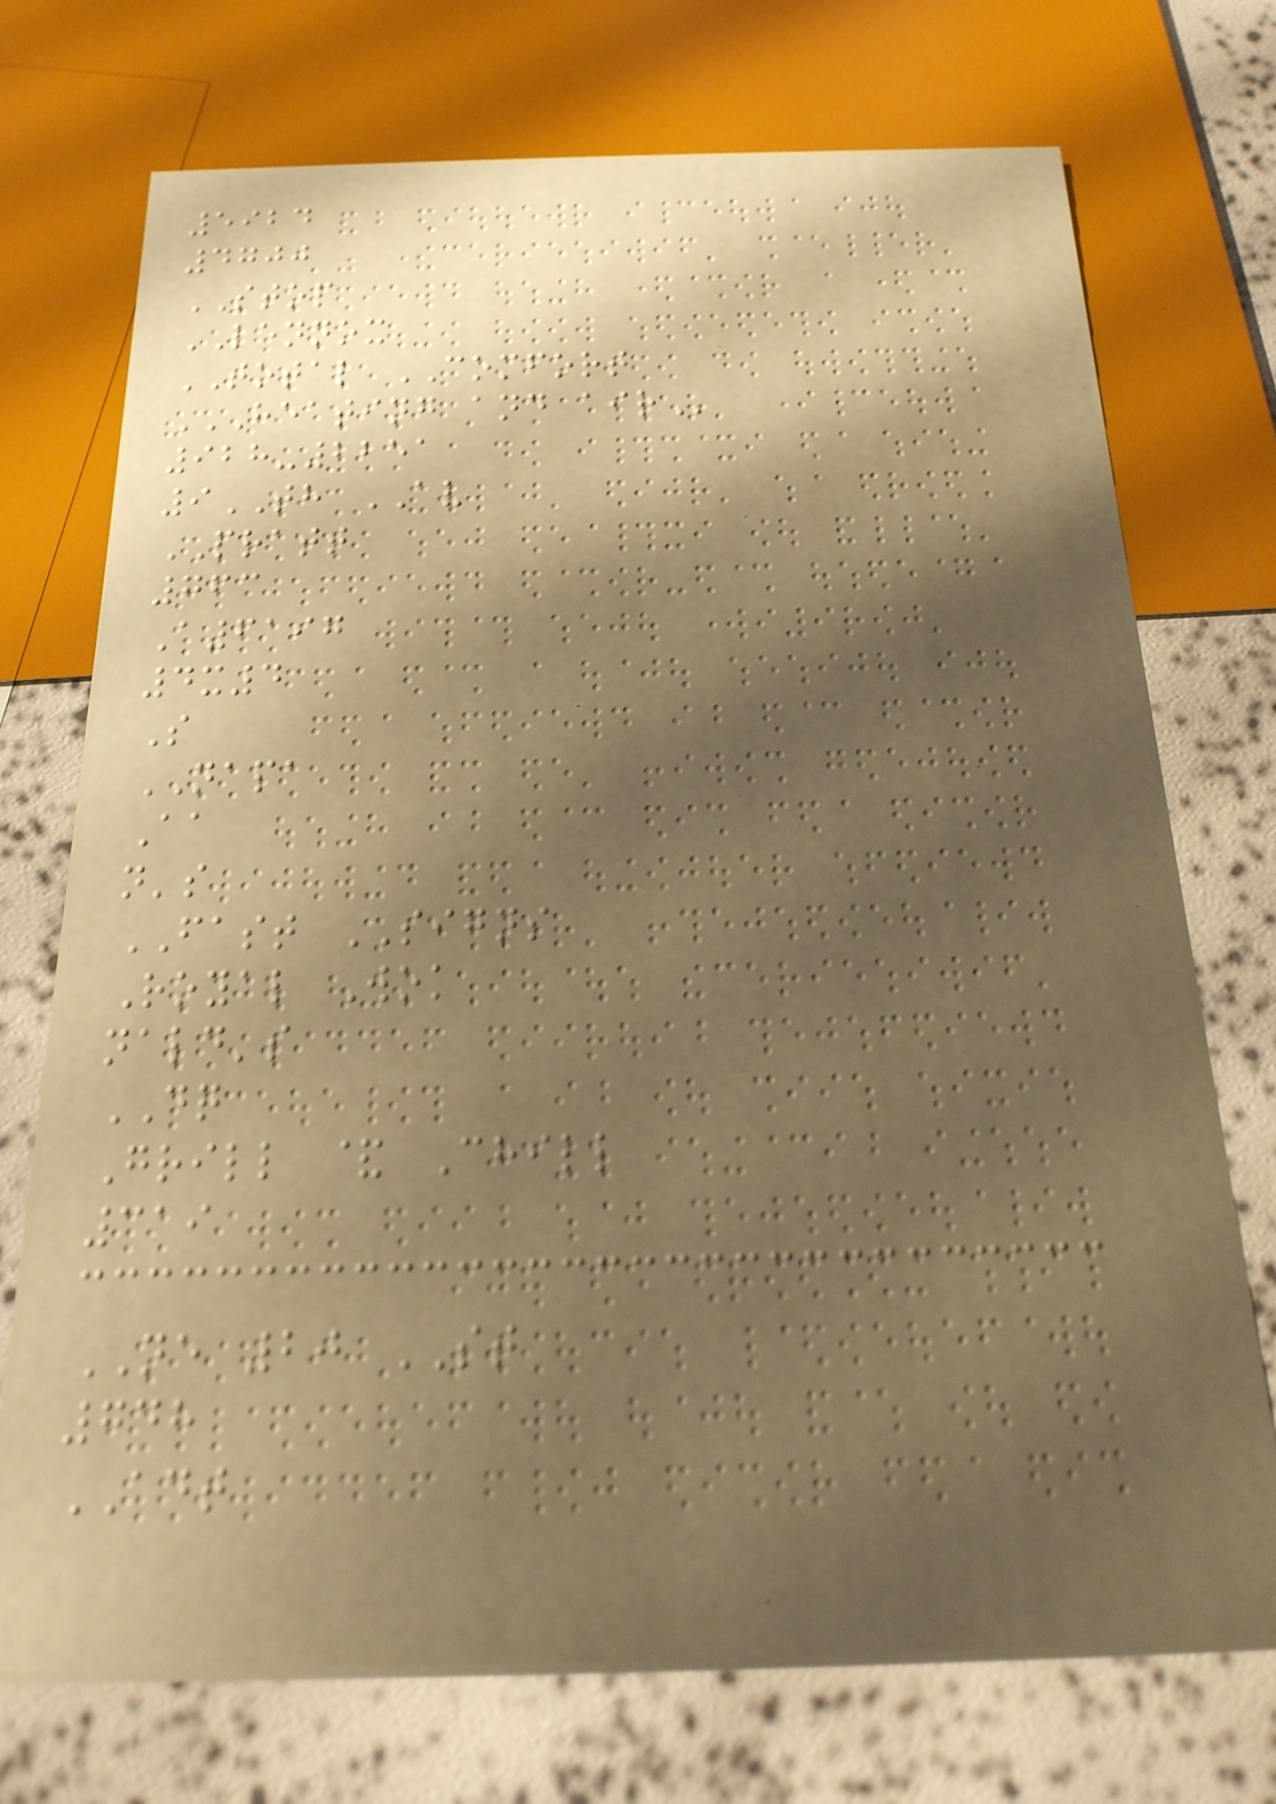5924
4700
STOP
LENNOX
TOTAL COMFORT
HEATING AND AIR
928-2251
9TH AV
PRATT
763
A6197
4x4
S
NAPA
Aa
n's
FAST SIGNS
Royal Wok
nald's
DQ
Grill & Chill
319
NE 20 ST
748
ADT
